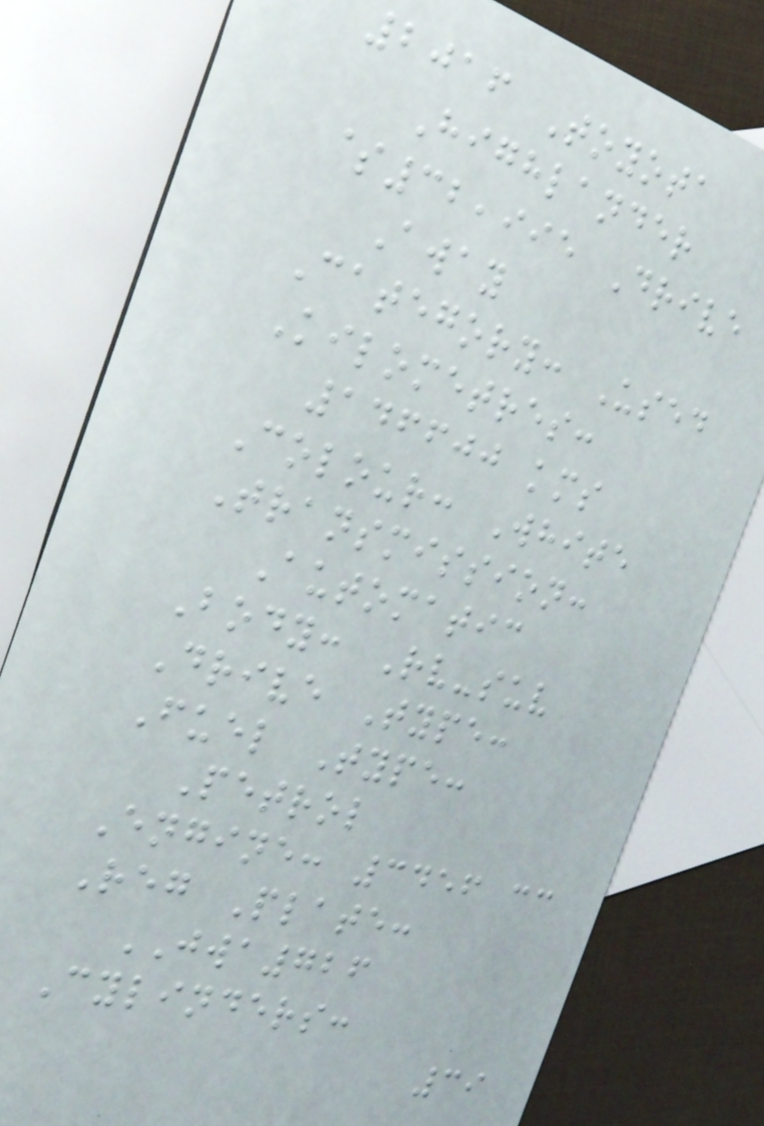2016 Toyota
Highlander
$32,995 Drive
Away
Category: Used
Kilometres:
146600 kms
Colour: White
Transmission:
Automatic
Body: Rv-suv
Drive Type:
Fuel Type:
Petrol
Engine: 3456 cc
Reg Plate:
JWA726
Cylinders:
39
